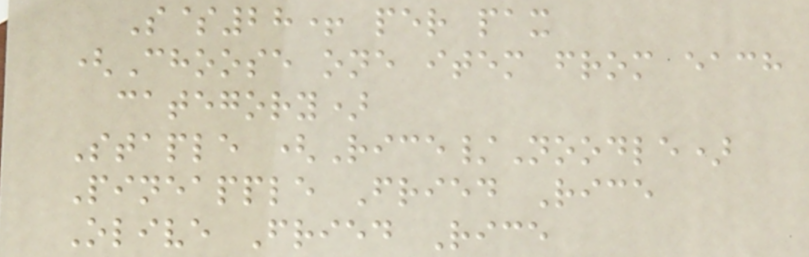S$28+ per pax
(Choose one item from each
category)
Staple (Rice/Noodle)
Pineapple Fried Rice
Olive Fried Rice
